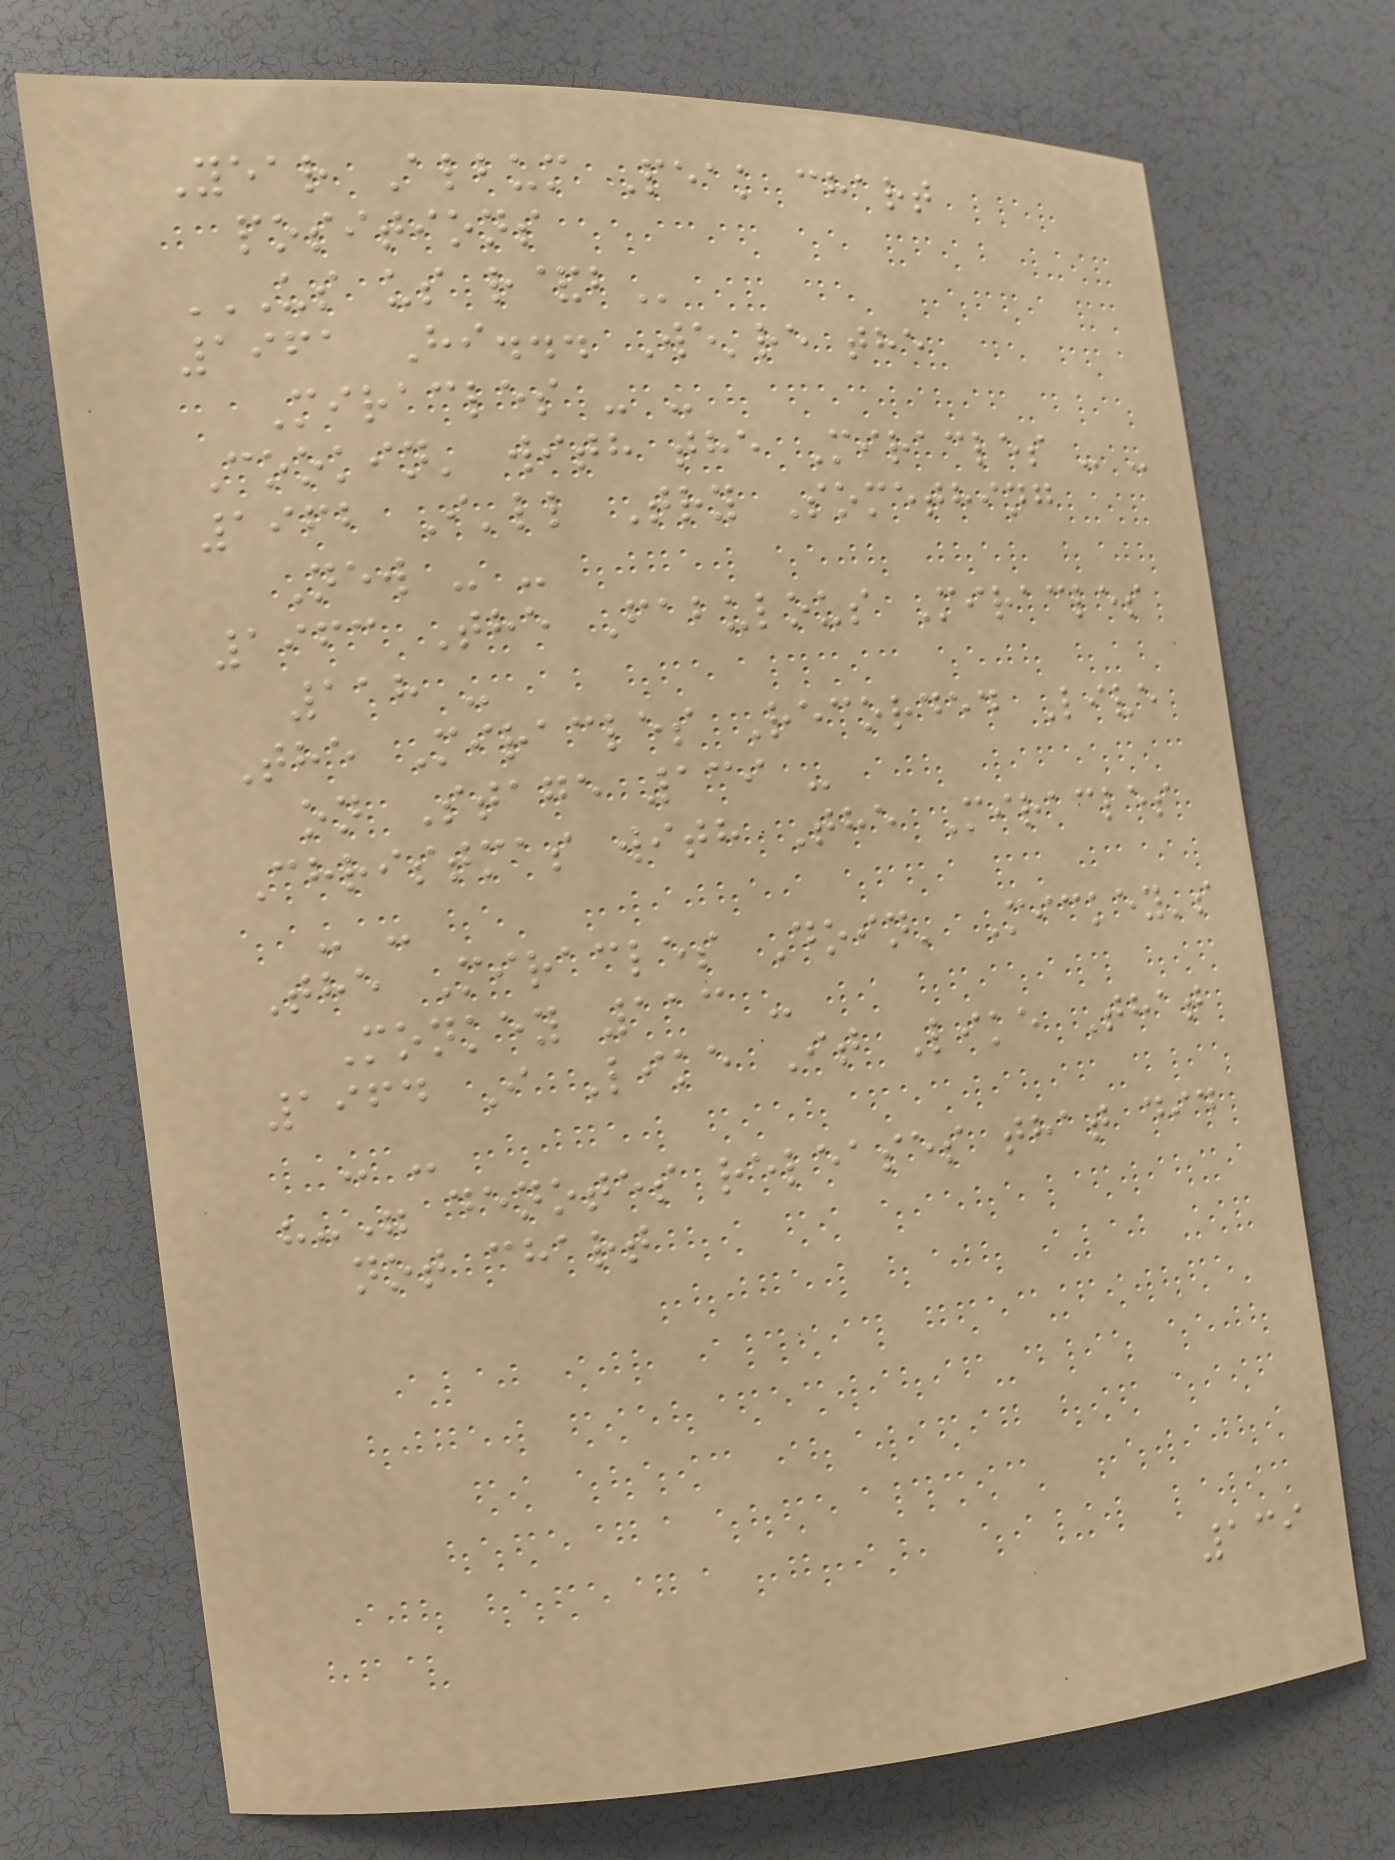Year Album Peak chart
positions
US US R&B
1961 Hi... We're the
Miracles - -
Cookin' with the Miracles - -
1962 I'll Try Something
New - -
1963 The Fabulous Miracles
118 -
The Miracles Recorded Live
on Stage 139 -
Christmas with The Miracles
- -
The Miracles Doin' Mickey's
Monkey 113 -
1964 I Like It Like That
- -
"-" denotes releases that did
not chart
139
